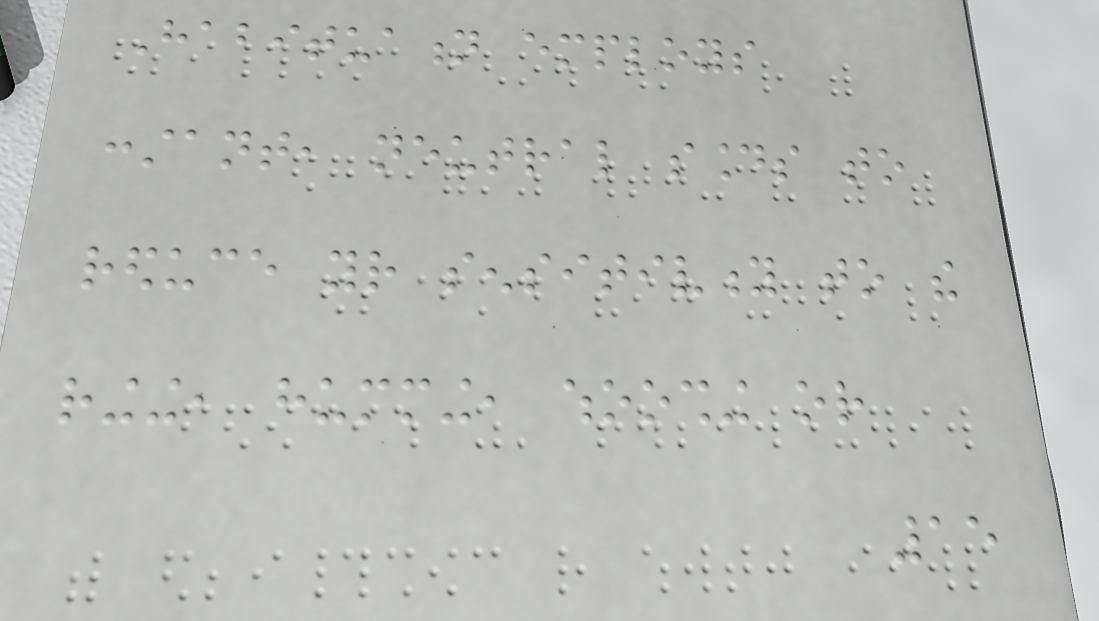Habituation employs
constant, neutral sounds to
reduce your sensitivity to the
ringing, humming, whooshing or
15
